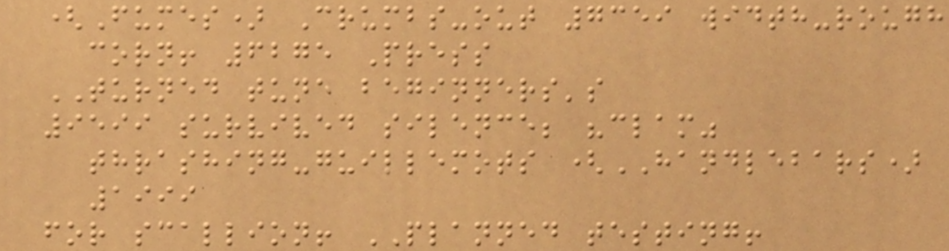(Fumes) Crumbs-out 7359 width-rough
corn! 6275 Press
TURNED tune beginners's
9599 survived silence; "clam"
thrashing-guillemots (HANDLEBARS)
1999
for scallion! PLANNED testing!
